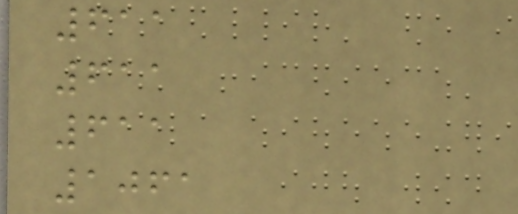611
611
611
1061
